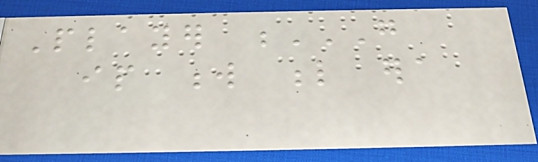Player G
IP W L ERA
